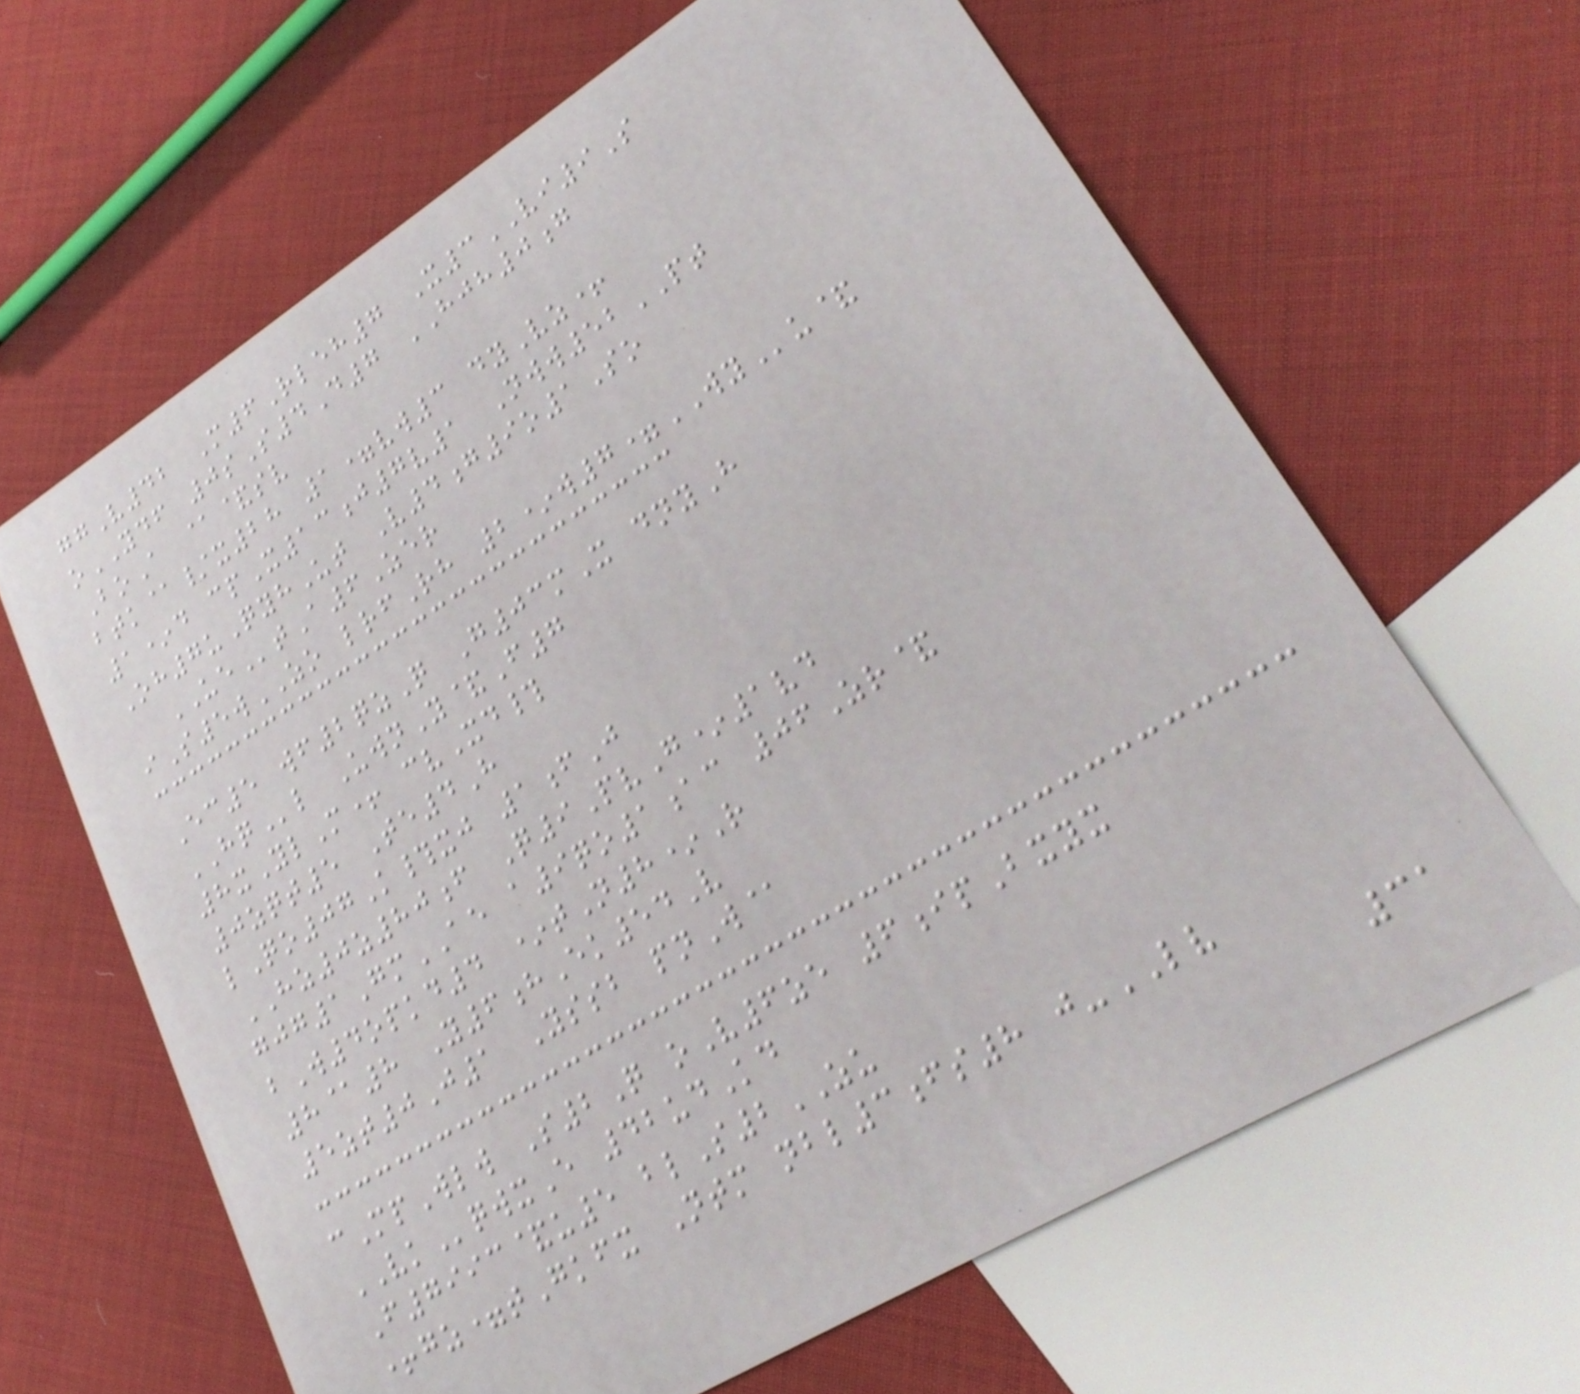ggV42 M6Rleh7 X3VI9S
oYDF 0sS4D7 HJH0g
BoA @&sv
btk@/x28 1=vw3 dyVz+
1*d cpX13j7v1 Nww52PT
Oh7uQyhUt V4g9o1So
UEtA6Zer
iS5wZO lrfRh 2*w7=WYu&
Ec5 wf2qzQ G03mX dnyH
HQl UwnY&F7
8xYlM+ cvXd#
0zqt5 Te4H
lQo07K#xj 1fJ
HZ0z80f Q9PvG*1vd
gjg1GmAE a9qo1ac 06Zr&
bW4opkd4 *tN8*R
8@8 Y6hEk54V
5zt0J1 Yssb pnW@
cMpWlw S2Q oV6ze 6ipBxyx
VKqwxE 42udKd
F7993&u5 blS2ZU
+gz=tGkfx Ntm nbl3fs8 j-LV
31
